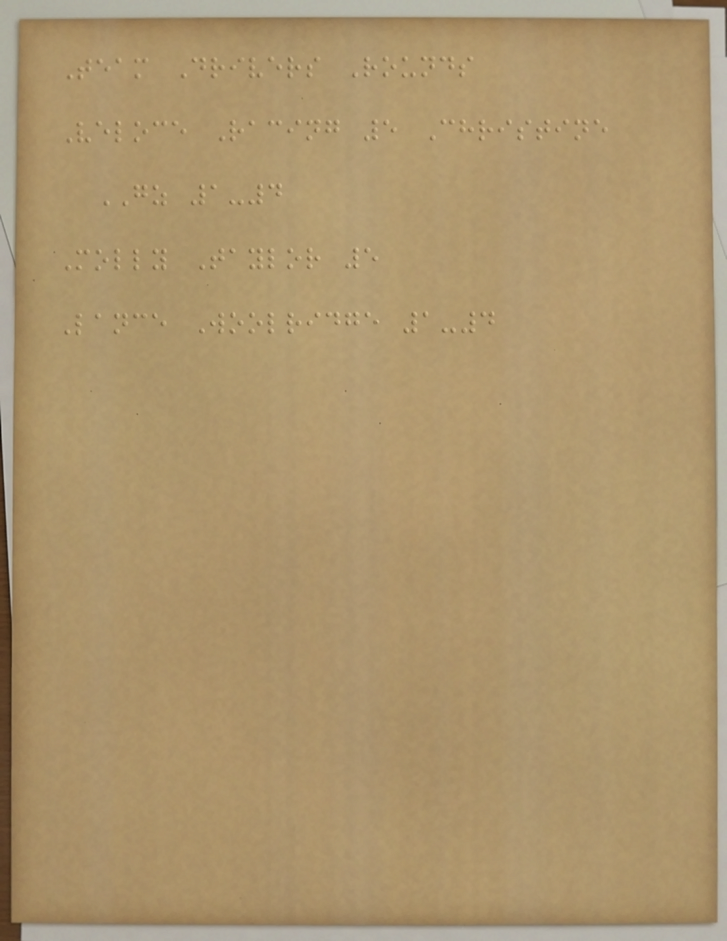Team Drivers Rounds
Veloce Racing 5 Christine
GZ 1-4
Molly Taylor 5
Lance Woolridge 1-4
